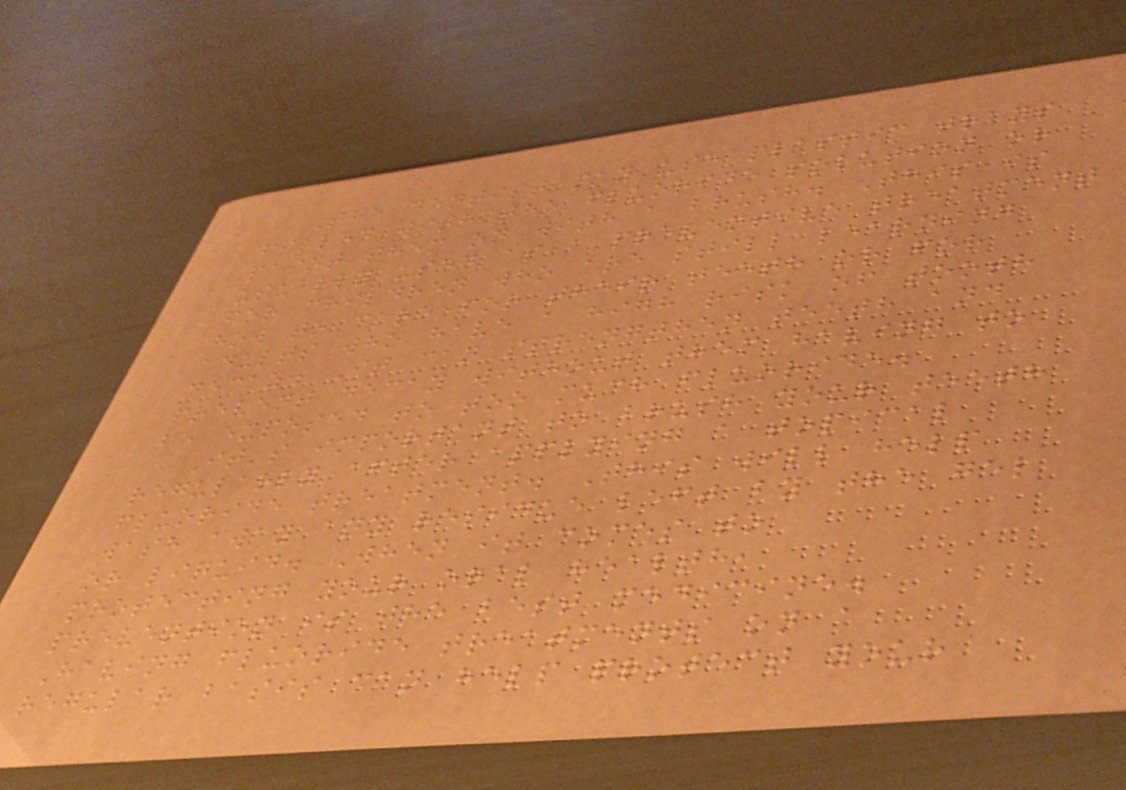The dentist may use plastic trays
filled with the fluoride solution or
paint them on with a brush. This is
usually used as a preventive treatment
for children who are still learning
how to care for their teeth or for
adults who have a high risk of tooth
decay. It can strengthen teeth and
prevent decay without them having to
be exposed to too much fluoride.
It's important to brush your teeth
regularly after applying a topical
fluoride treatment. This will help
wash away any residue left by the gel
or liquid. When it comes to
protecting your oral health,
prevention is the best medicine.
Having fluoride treatments on a
regular basis can help protect your
